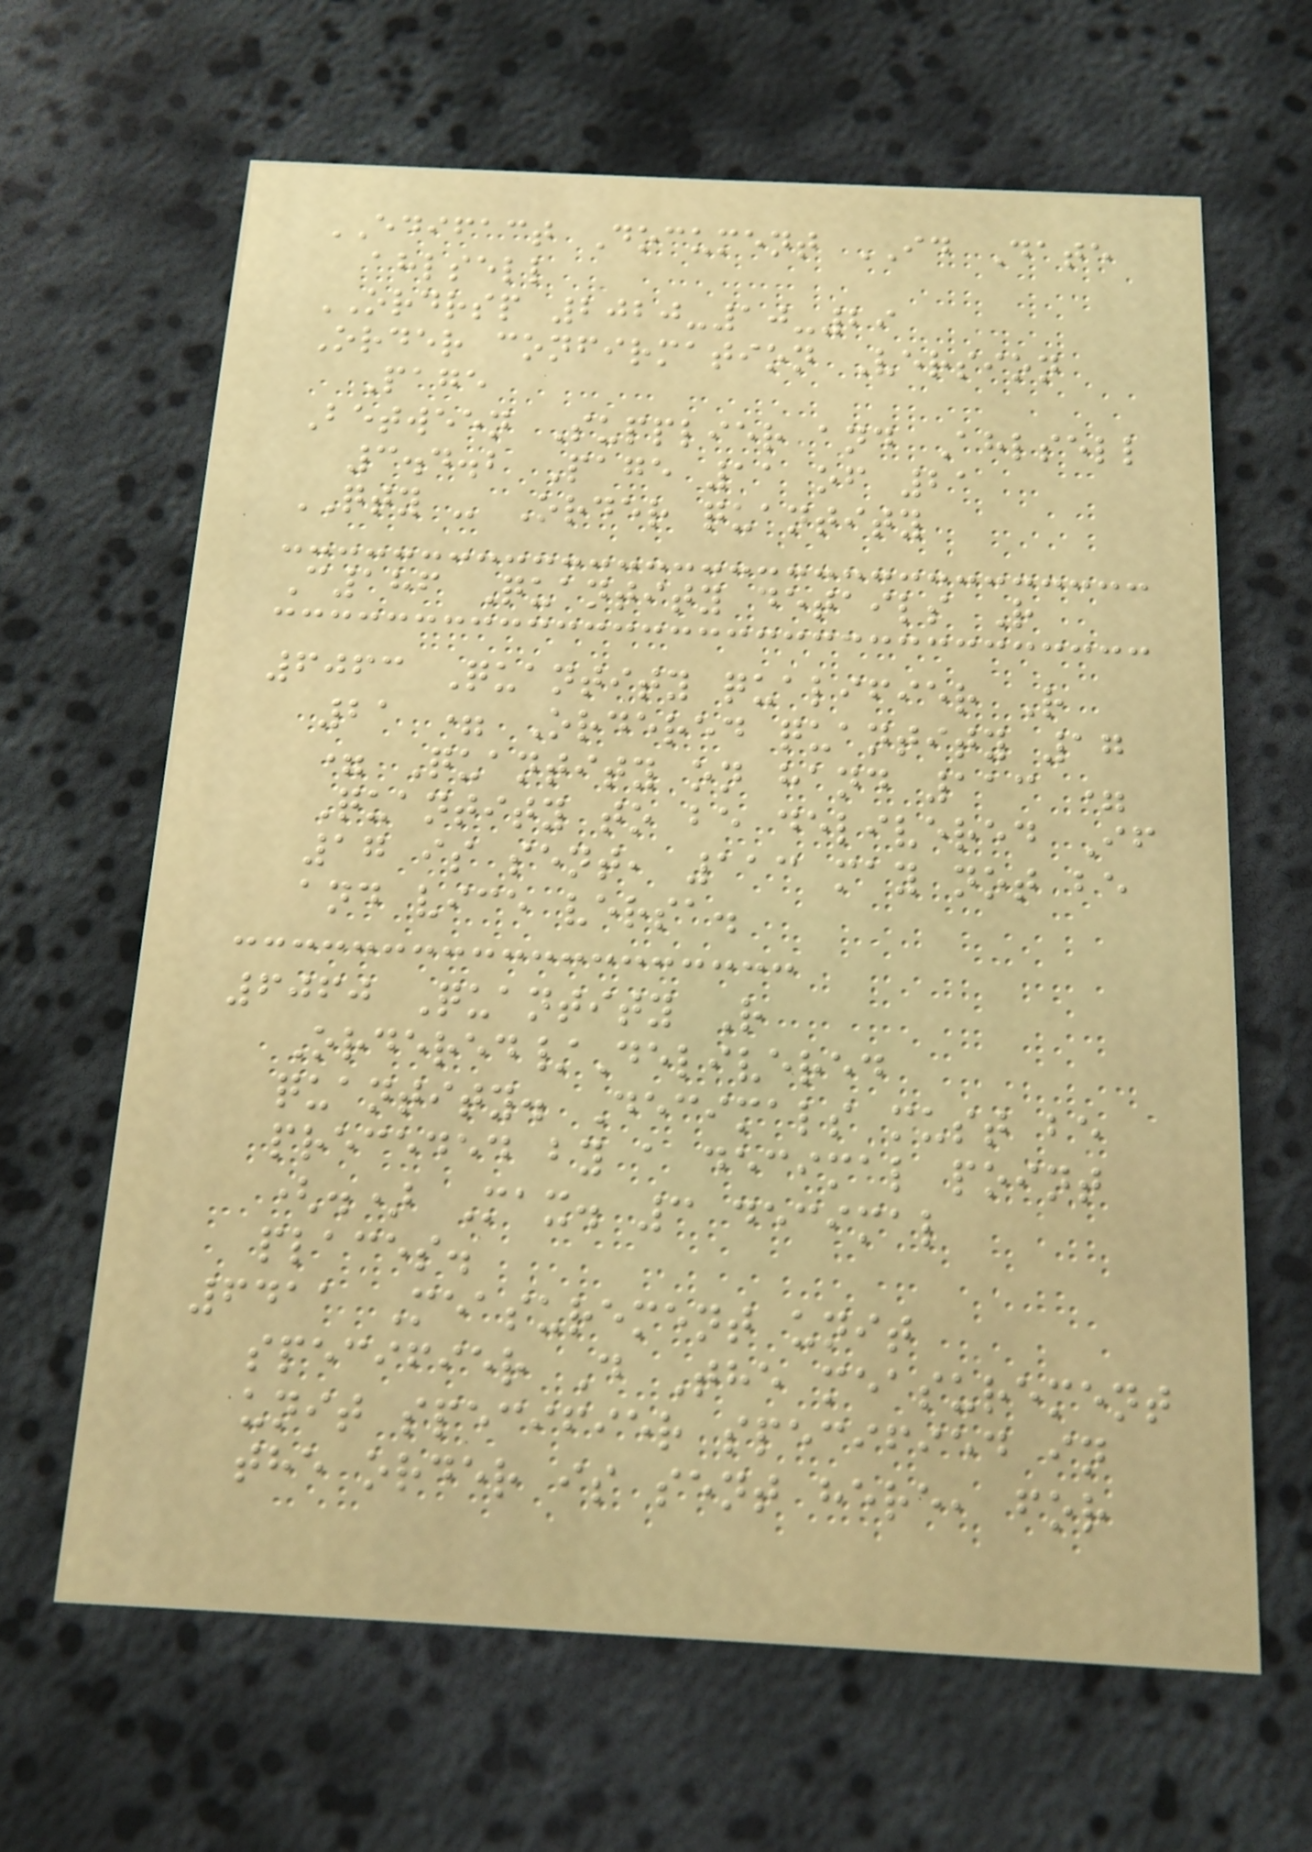EDIFACT Document ID Date
ahlsell
ORDRSP 2020-10-29
Order confirmation Version
Page
Between Supplier and Ahlsell
3.4.2 Page 11 of 21
QTY - Order quantity
C186 Quantity details R
6063 Quantity qualifier R
21 = Ordered quantity 17
= Quantity on hand 113 =
Quantity to be delivered If
17 is sent, 113 may not be
and vice versa.
6060 Quantity R
Ordered/Delivered
quantity. Decimals must be
preceded by a decimal point
(.) Max. 3 decimal
places.
6411 Measurement unit
specifier D The measurement
unit specifier specified in
the order is sent here, for
